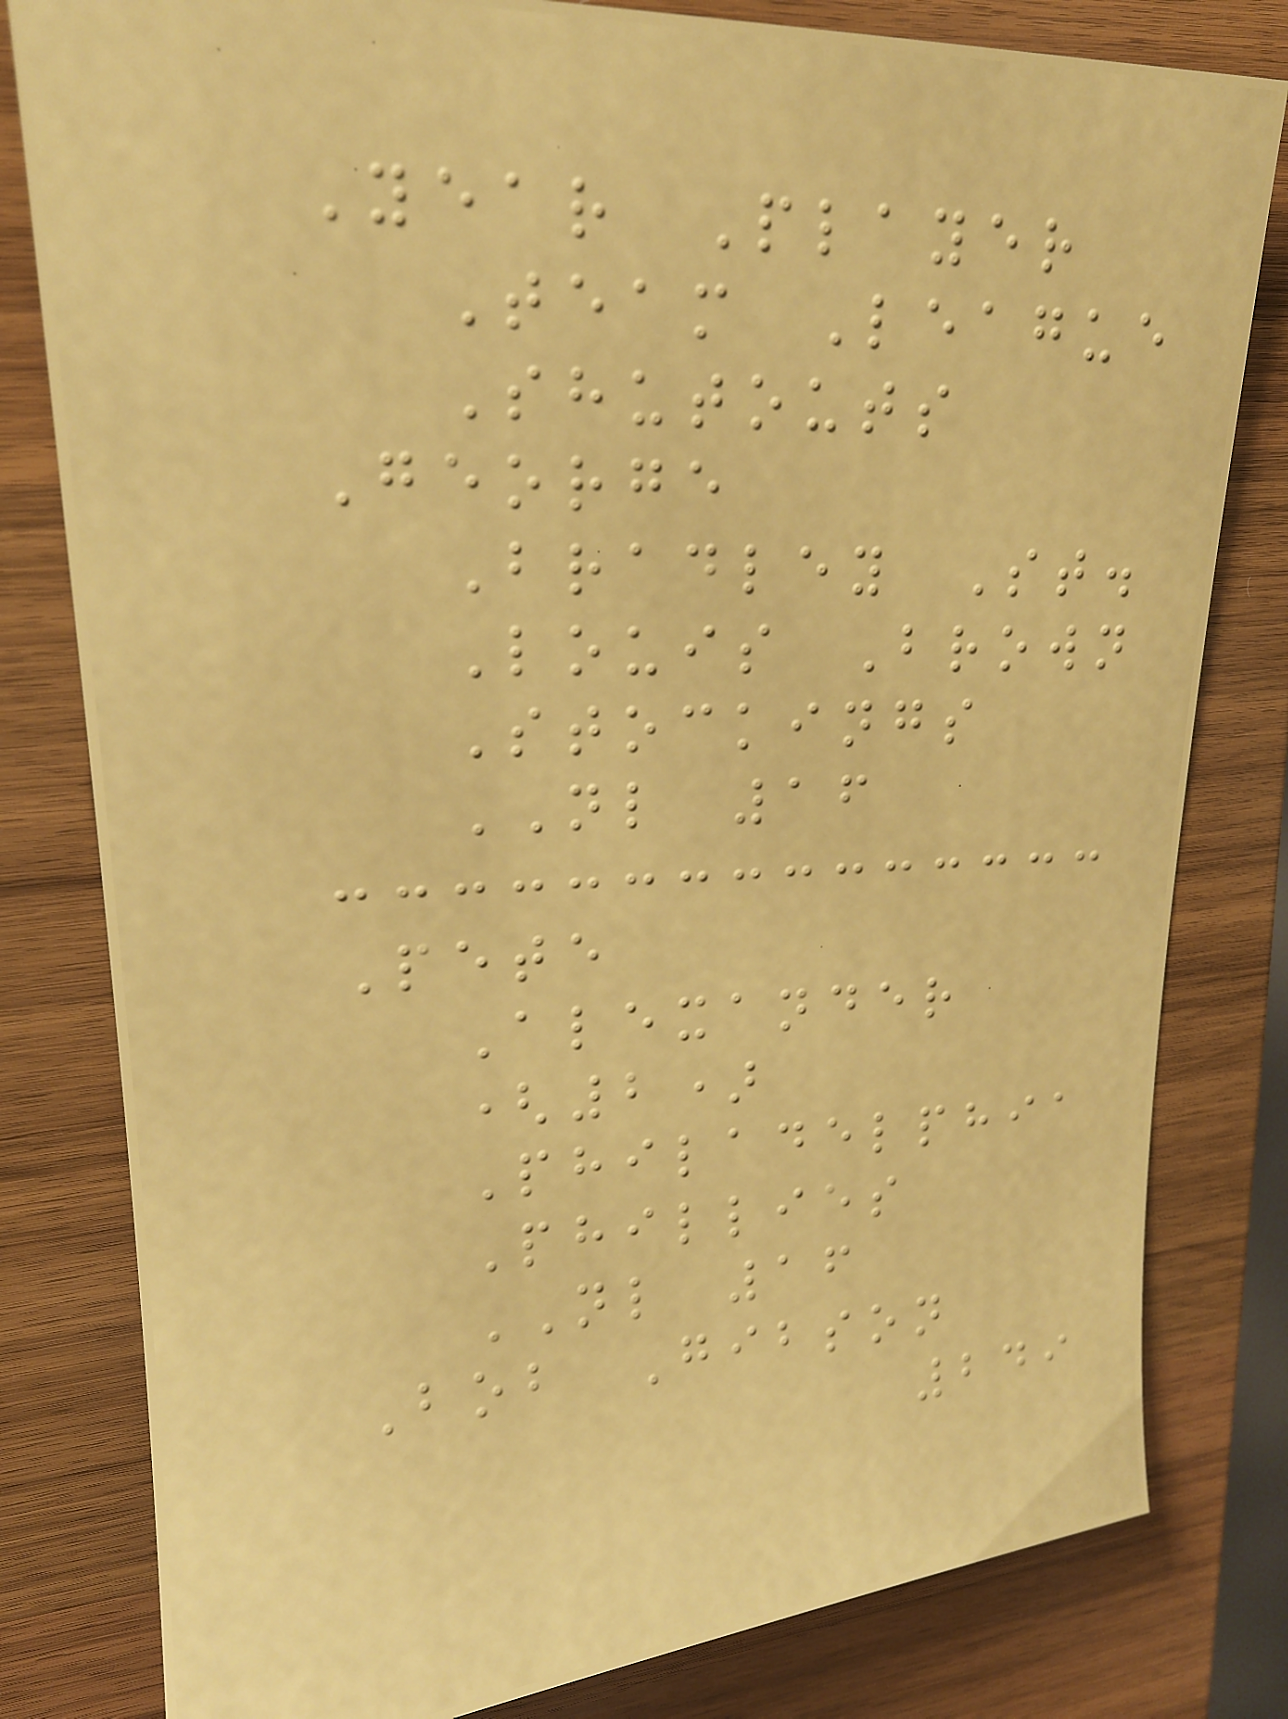Year Player
Team League
Shutouts
George
Bradley St.
Louis Brown
Stockings
NL 16
Pete
Alexander
(2)
Philadelphia
Phillies
NL 16
Bob Gibson
249
